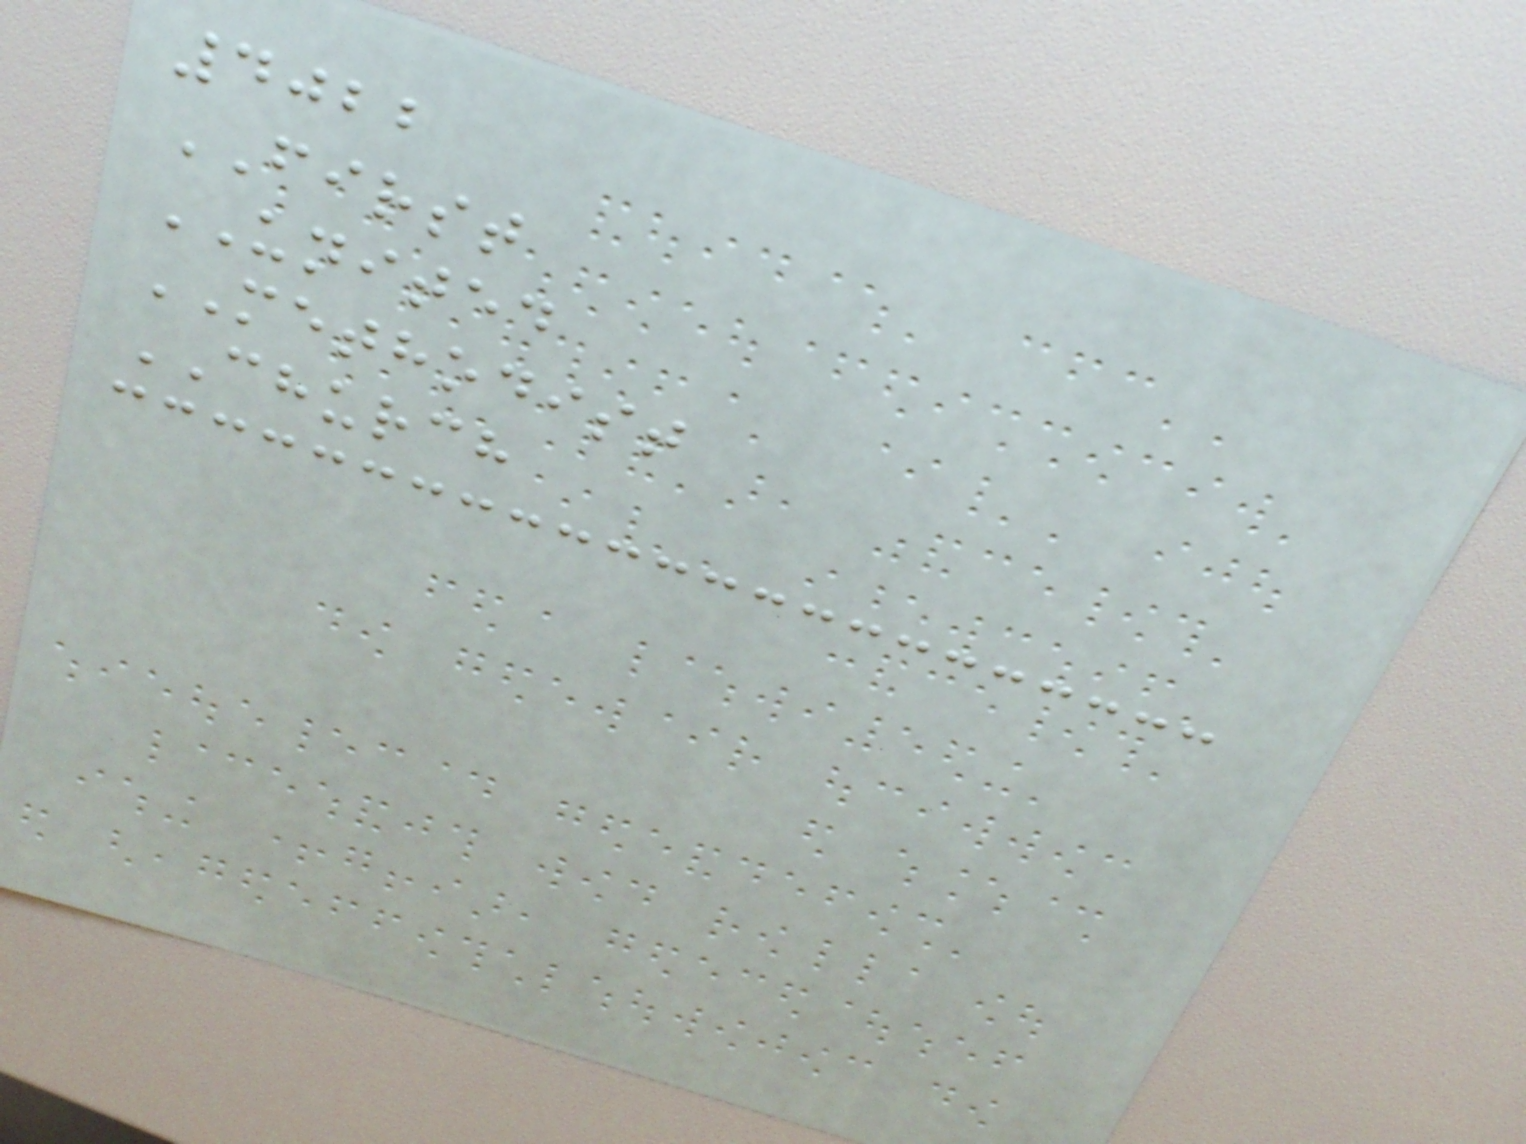4022
FIRST
UNITED
METHODIST
CHURCH
